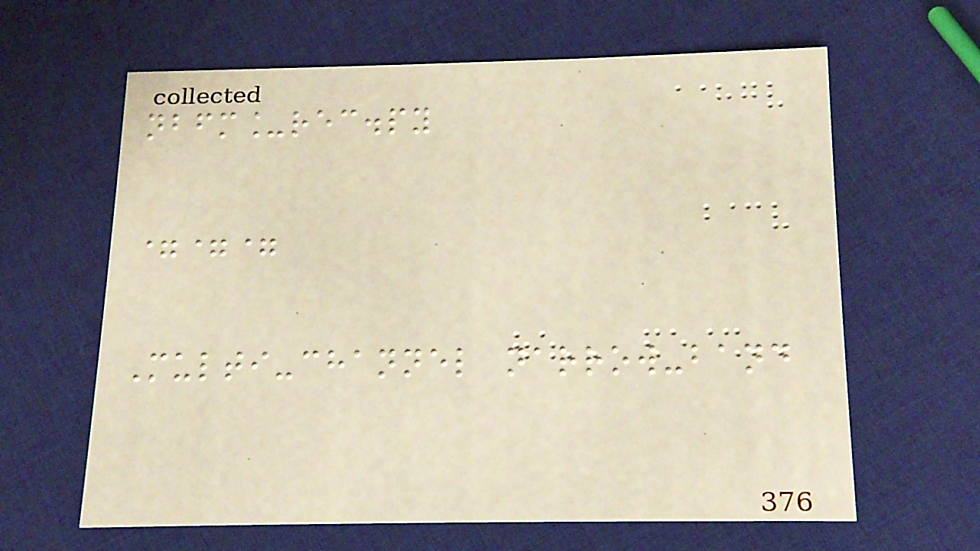nbfm_rec.py
===
Multi-channel narrow-band
